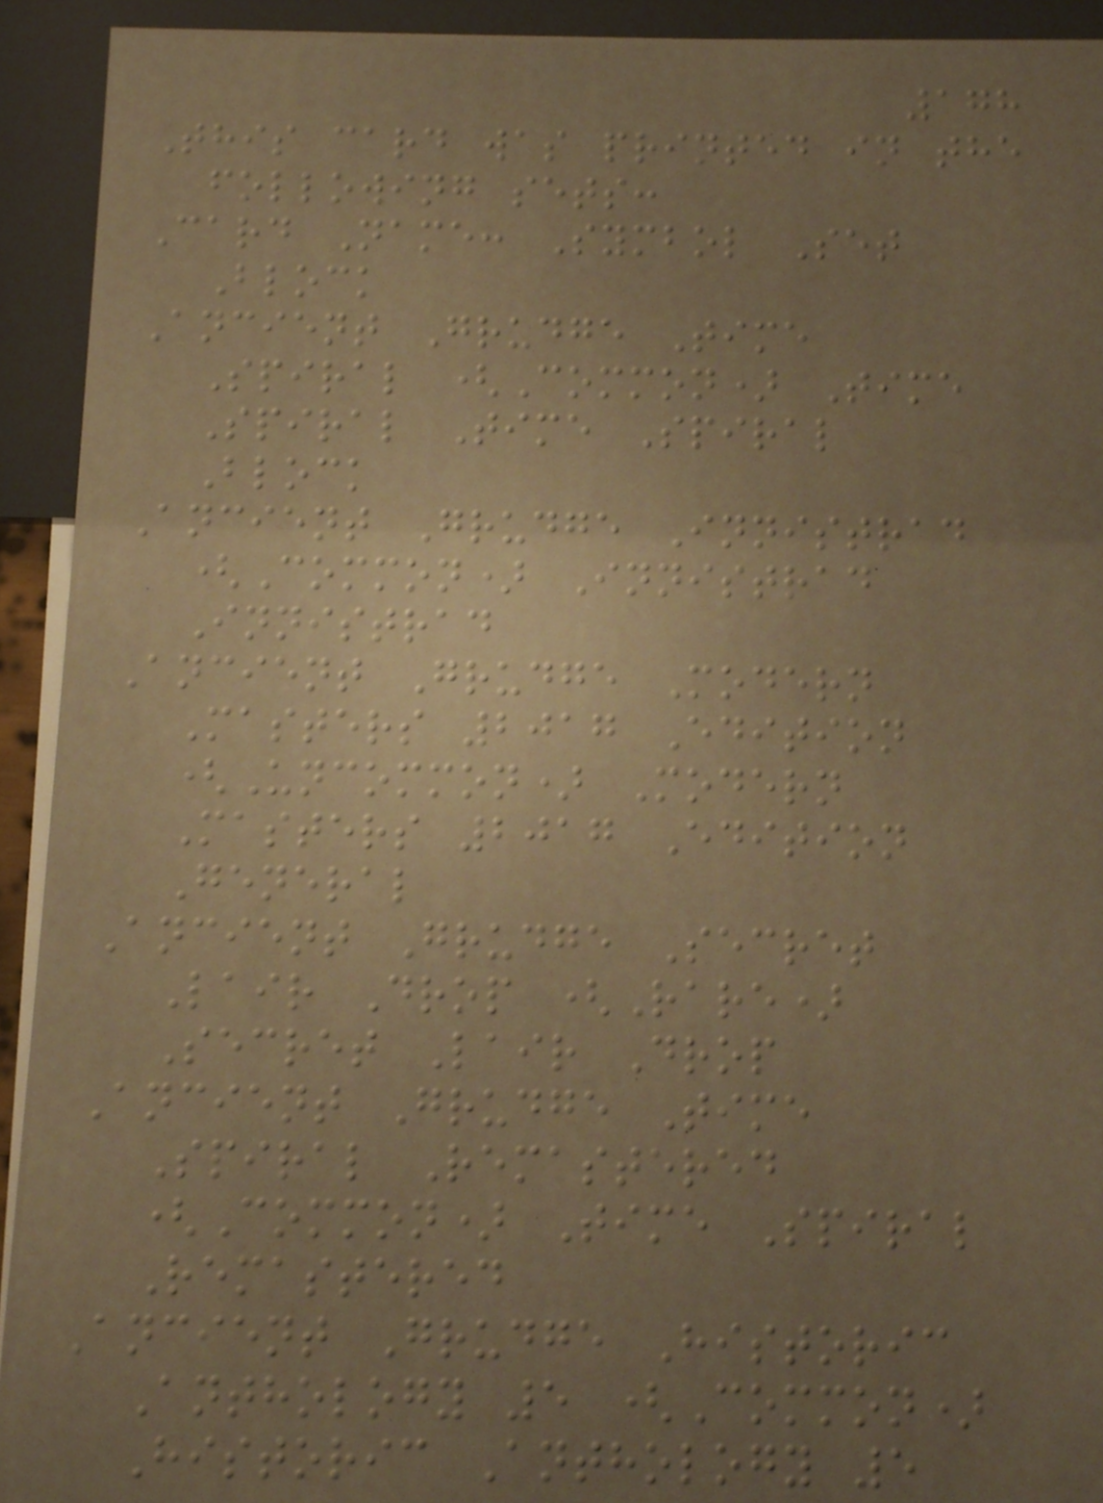178
This card was printed in the
following sets:
Card Name: Symbol Set
Block
Ancient Grudge Time
Spiral (Common) Time
Spiral Time Spiral
Block
Ancient Grudge Innistrad
(Common) Innistrad
Innistrad
Ancient Grudge Modern
Masters 2017 Edition
(Uncommon) Modern
Masters 2017 Edition
General
Ancient Grudge Secret
Lair Drop (Rare)
Secret Lair Drop
Ancient Grudge Time
Spiral Remastered
(Common) Time Spiral
Remastered
Ancient Grudge Historic
Anthology 5 (Common)
Historic Anthology 5
